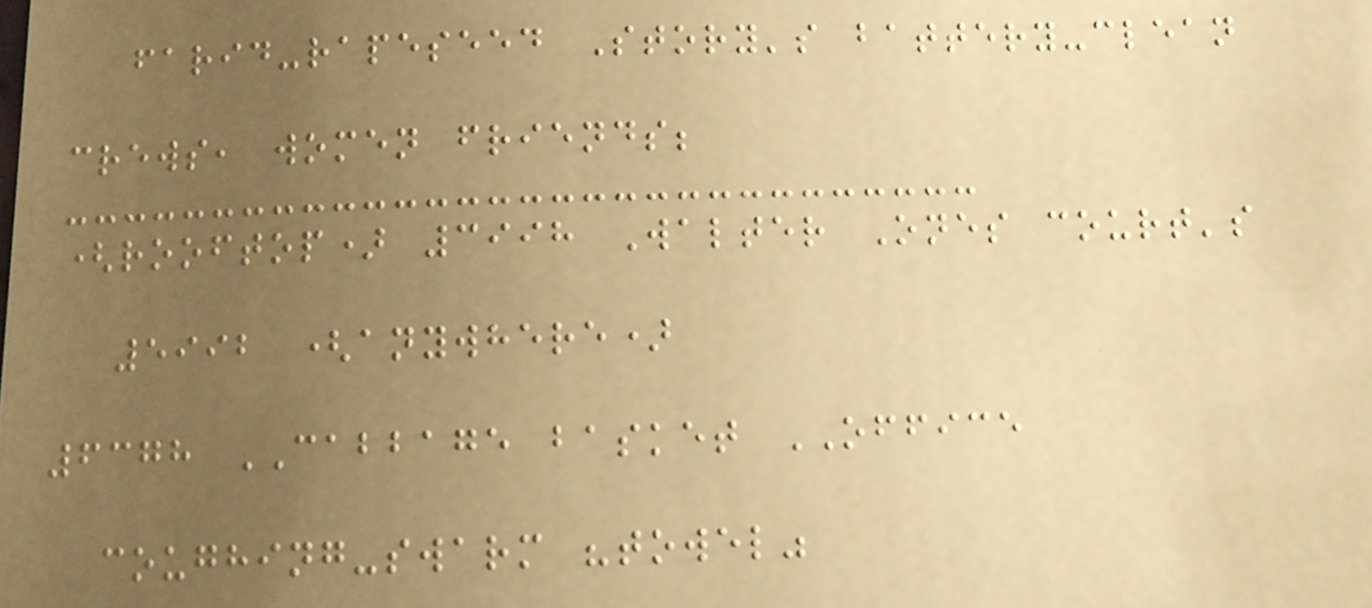farid-rapeseed Story's battery-clean
crews, women friends;
(rooftop) 3998 Walter Ones court's
5992 (anywhere)
6378 CABBAGE basket OFFICE
coughing-swarm "towel"
